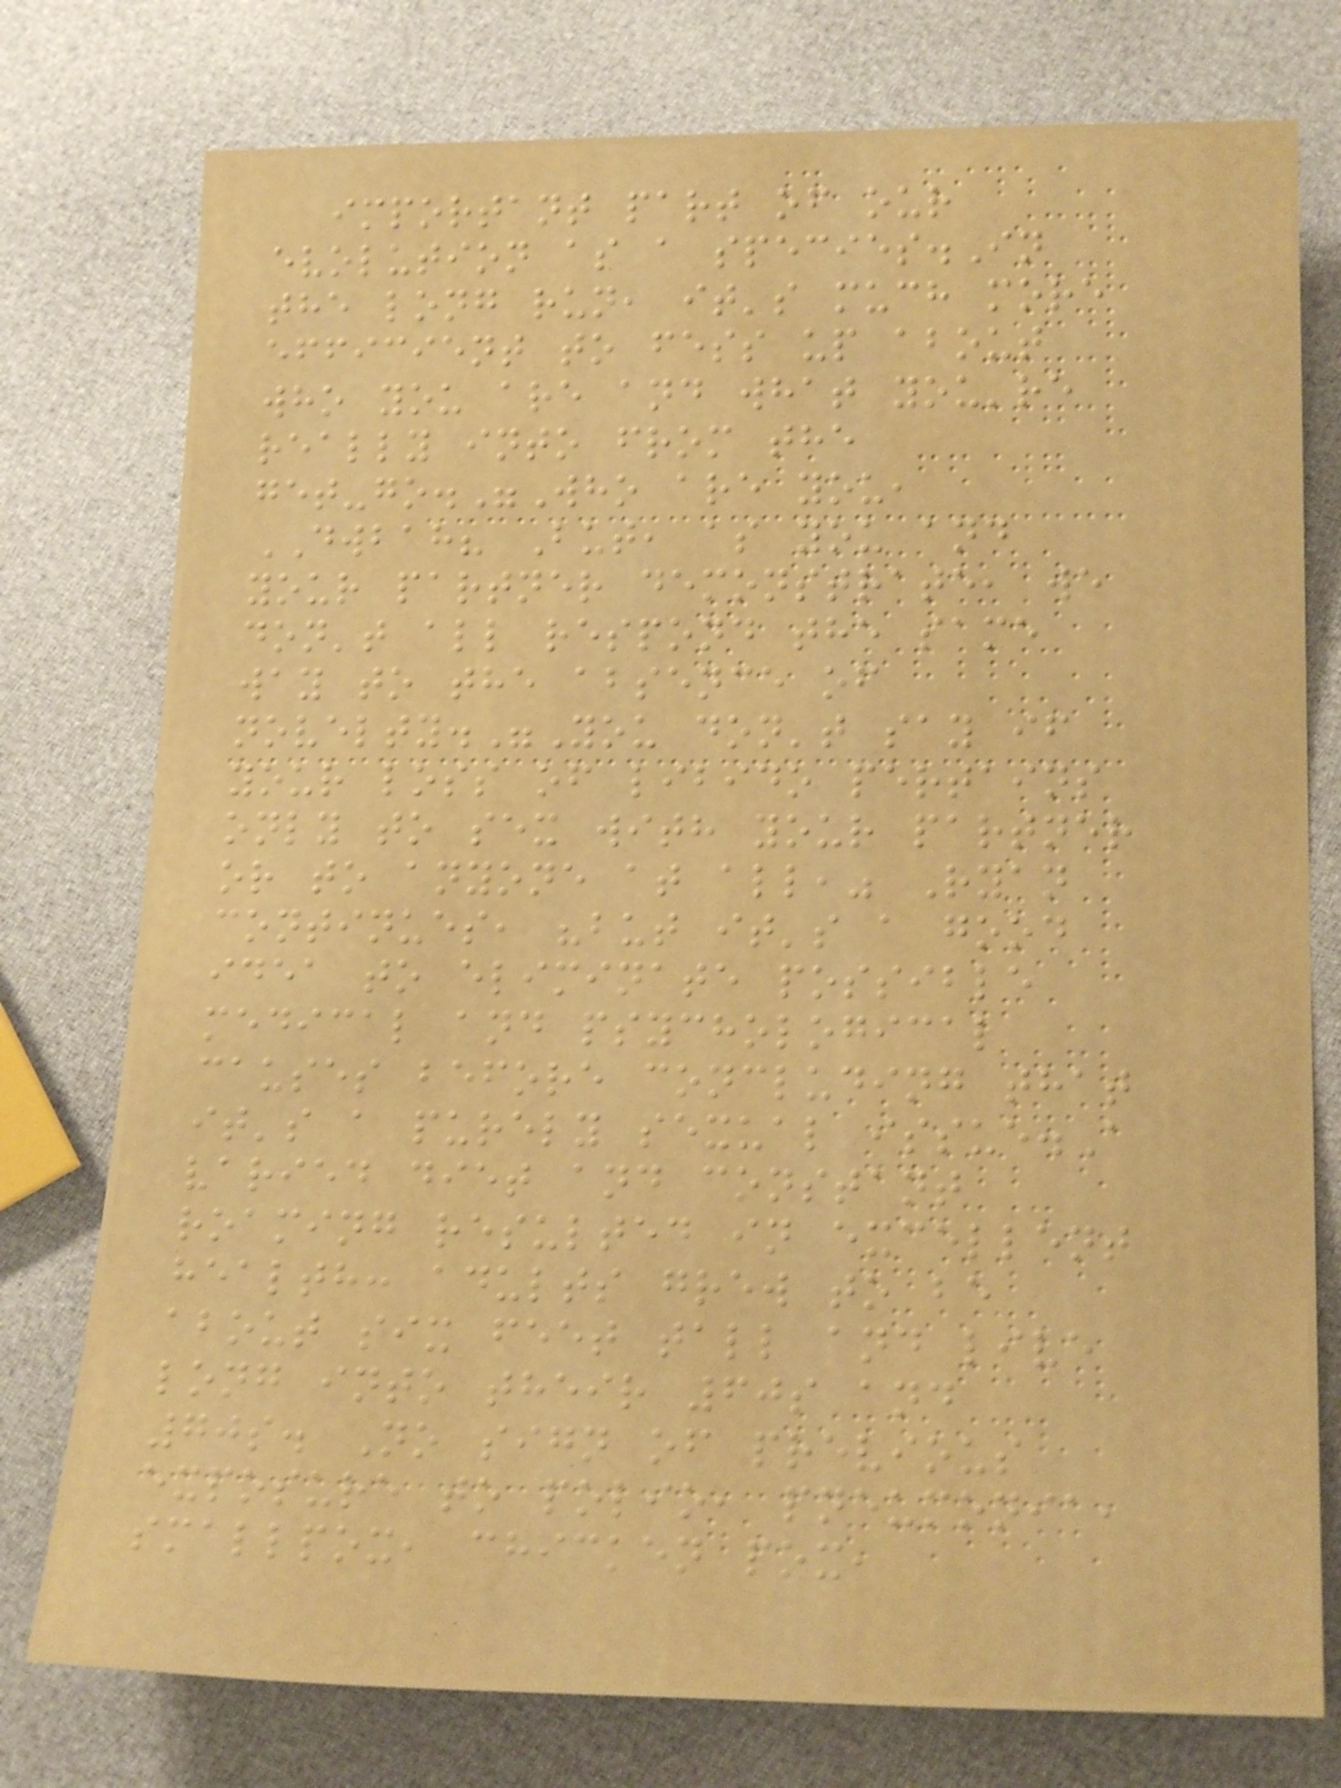important part of our
evolution as a species.In
the long run, it's much more
efficient to fess up about
who you are and what you're
really into from the
get-go."Who are you,
DWBAH? But, as you and
your partner demonstrate, we
don't all respond the same
way to the absence of
novelty."You don't say if
your loss of libido pertains
only to sex with your partner
or to anyone at all," Ryan
continues, "but it's a good
idea to eliminate possible
medical and psychological
causes before concluding that
it's a purely sexual issue.A
varied diet and constant
roaming resulted in excellent
health: adults grew to be
about six feet tall and live
long into their 60s and
70s. No sign of previous
exposure to polio, pneumonia,
smallpox, chicken pox,
